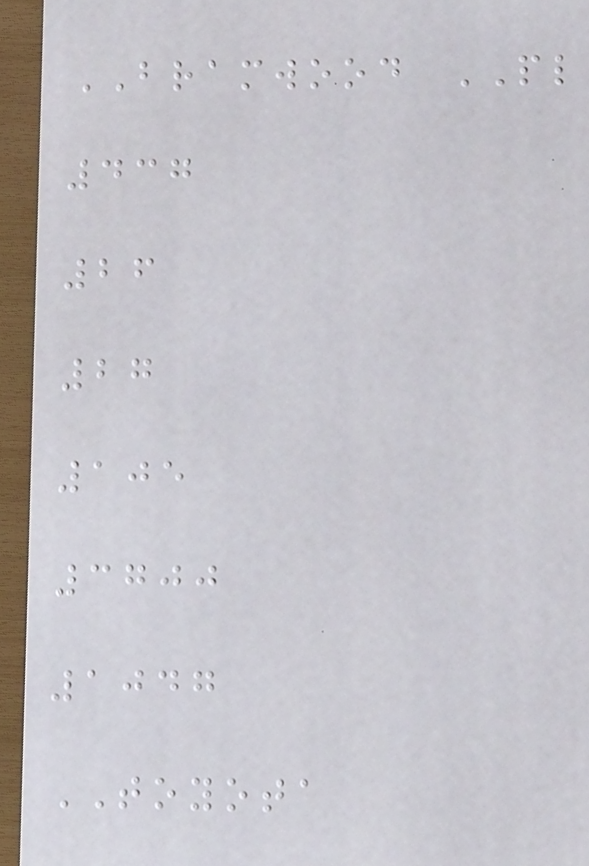BRAMWOOD PL
437
26
27
105
3700
1047
TOYOTA
